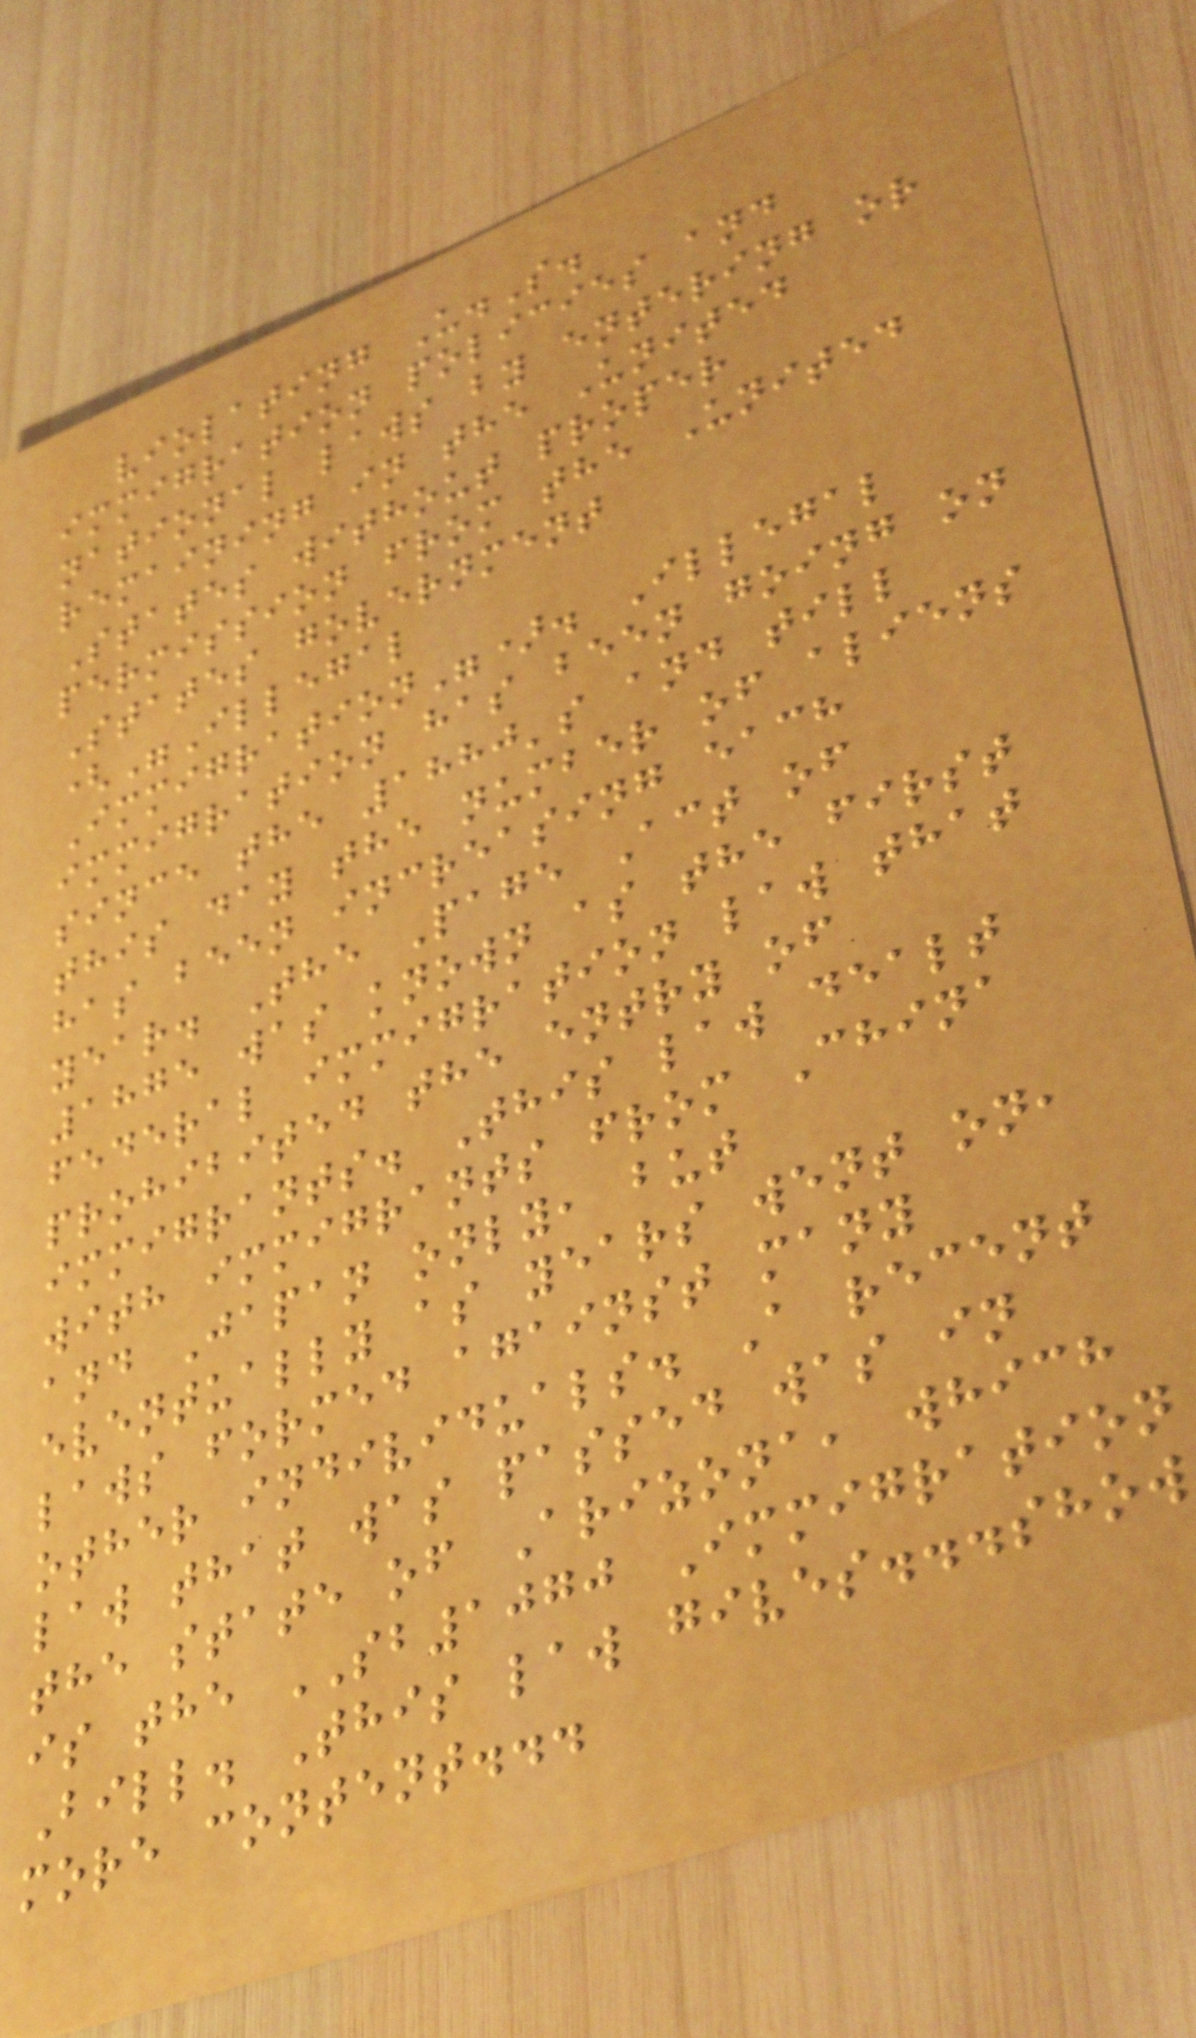violating U.S.
immigration policies and
national laws by entering or
remaining in the United
States without proper
permission from the United
States government
("Illegal
Immigration"). Illegal
immigration has been going on
since the 1880's and till
this day the number of aliens
has been increasing each
year. The Page Act of
1875 was known as the first
federal immigration law that
prohibited the entry of
immigrants. This law dealt
with immigrants from China
and Japan only, but
eventually as years went on,
laws formed against many
other individuals. A recent
law that was passed was in
the state of Arizona, which
is the SB1070 Immigration
Bill. This law gives...show
more content...
